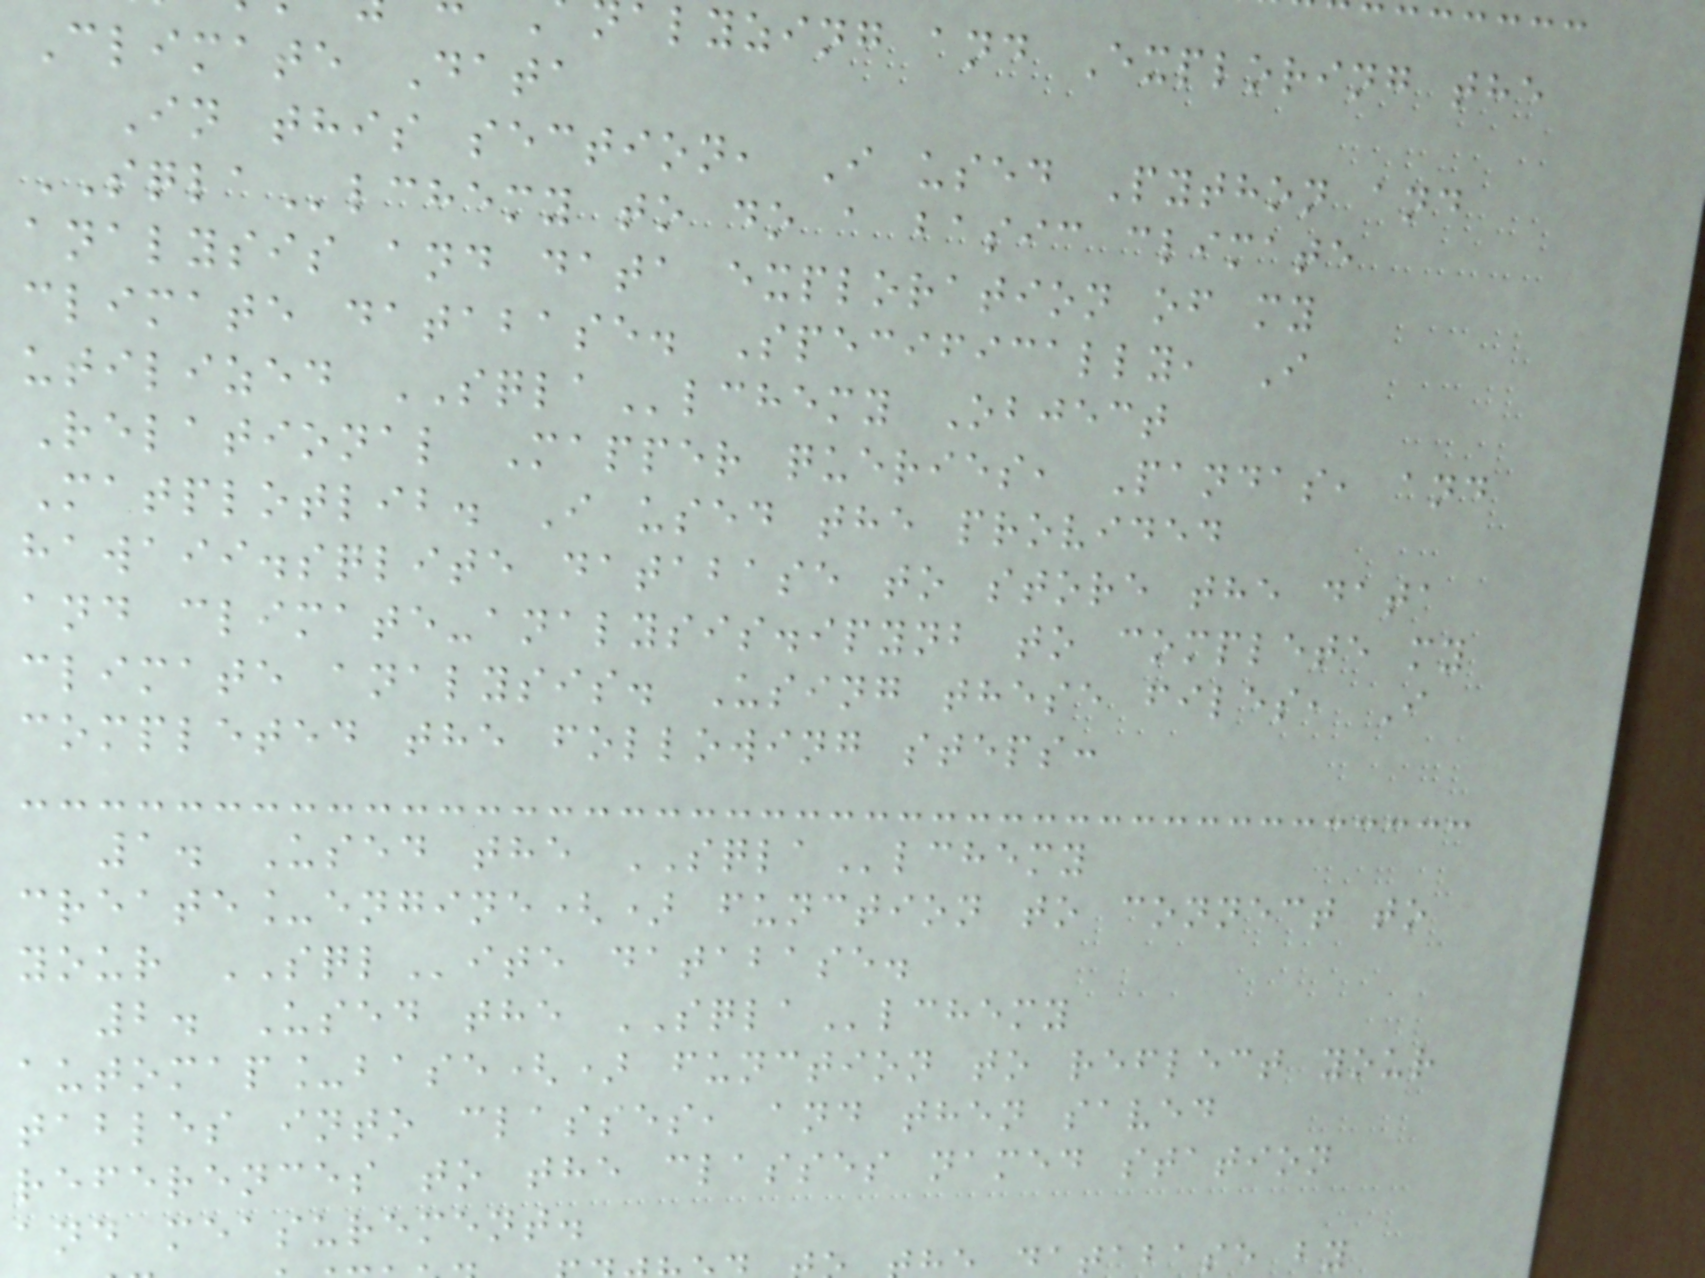alyzing and Exploring the
Climate Data
In this section, I used Python and
SQLAlchemy to do a basic climate
analysis and data exploration of my
climate database. Specifically, I
utilized SQLAlchemy Object
Relational Mapper queries, Pandas, and
Matplotlib. I used the provided
hawaii.sqlite database to store the data
and climate-analysis.ipynb to complete my
climate analysis. Using these files, I
completed the following steps:
1. Used the SQLAlchemy
create_engine() function to connect to
your SQLite database.
2. Used the SQLAlchemy
automap_base() function to reflect your
tables into classes, and then saved
references to the classes named station
and measurement.
atabase by
